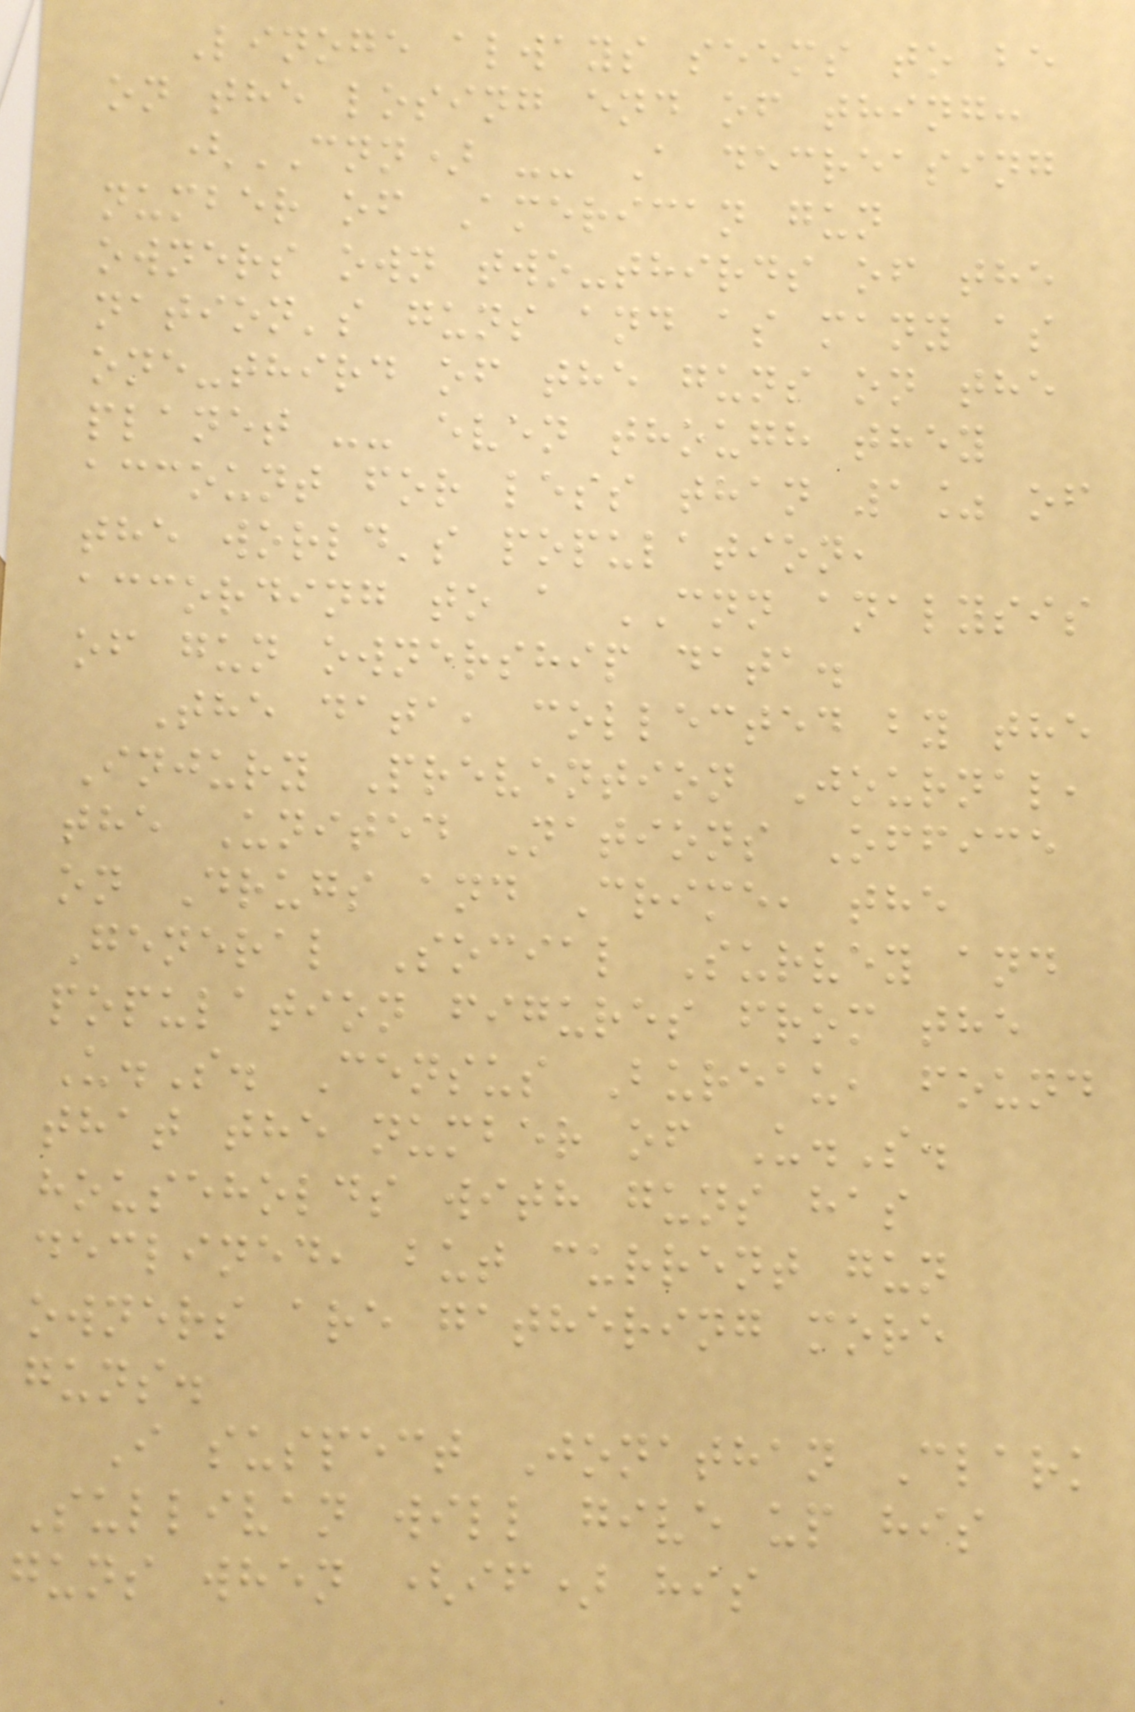Linoge always seems to be
on the losing end of thing:
(CNN) -- A decreasing
number of American gun
owners own two-thirds of the
nation's guns and as many as
one-third of the guns on the
planet -- even though they
account for less than 1% of
the world's population,
according to a CNN analysis
of gun ownership data.
The data, collected by the
Injury Prevention Journal,
the United Nations Office
on Drugs and Crime, the
General Social Survey and
population figures from the
U.S. Census Bureau, found
that the number of U.S.
households with guns has
declined, but current gun
owners are gathering more
guns.
I suspect Jonathan Clark
Sullivan will give up his
guns when (if) his
